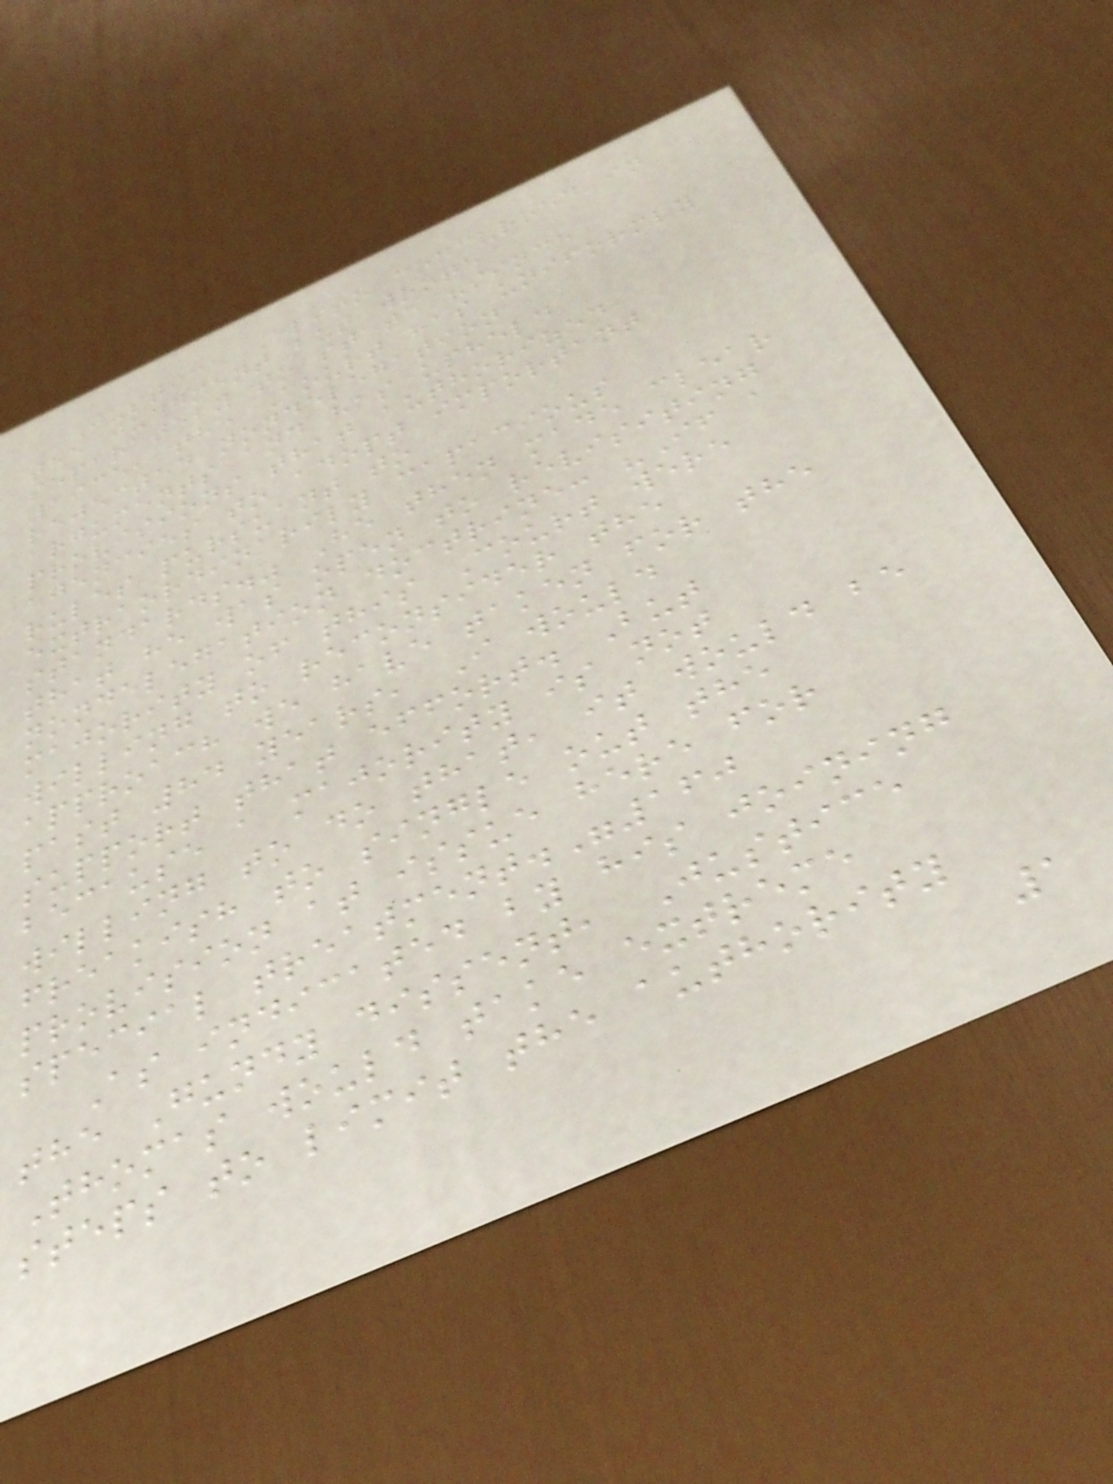Justice Alito concurred in
the judgment but wrote
separately to state "since
1935, the Court has uniformly
rejected nondelegation
arguments and has upheld
provisions that authorized
agencies to adopt important
rules pursuant to
extraordinarily capacious
standards." He then made clear
that he was open to revisiting
nondelegation doctrine: "If a
majority of this Court were
willing to reconsider the
approach we have taken for the
past 84 years, I would
support that effort. But
because a majority is not
willing to do that, it would be
freakish to single out the
provision at issue here for
special treatment."160
As indicated by his joining
the Gundy dissent, Justice
Thomas would take extreme
steps to limit the authority
1
